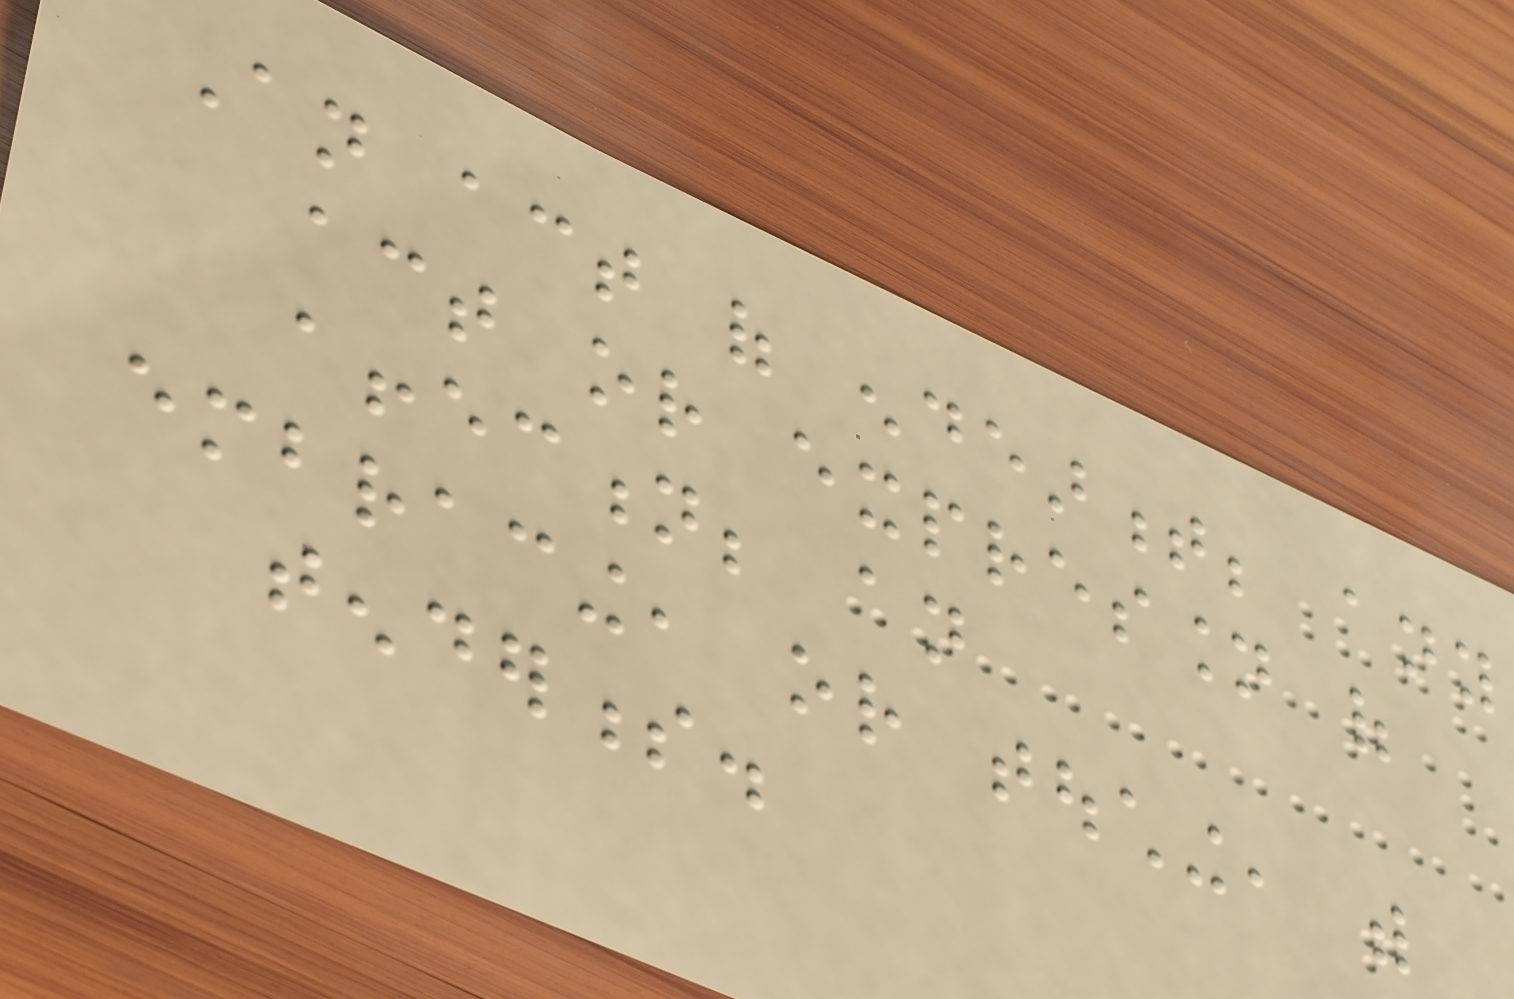An act of endearment; any
act or expression of
affection; an
embracing, or touching, with
tenderness.
